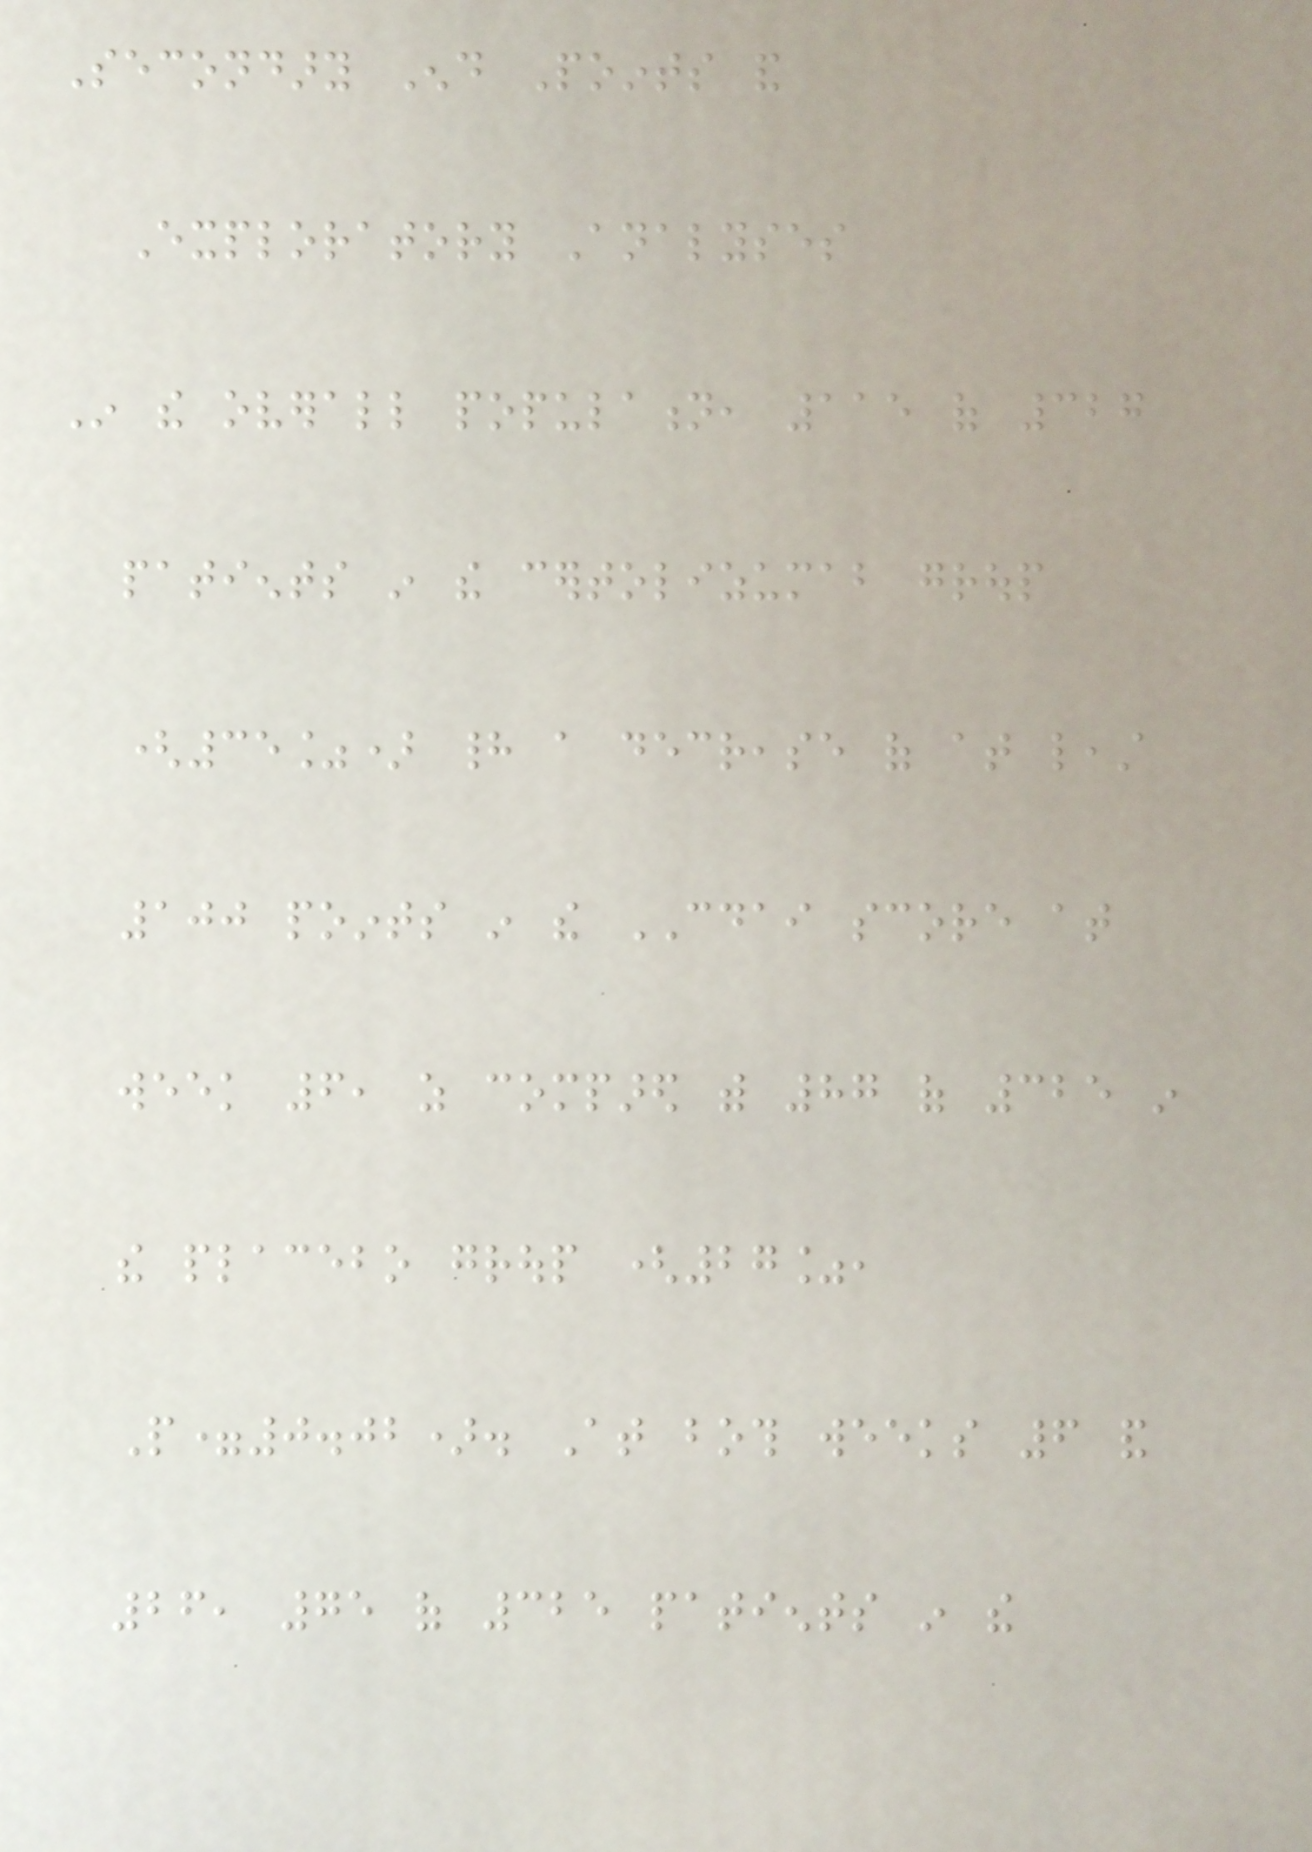Secondary End Points and
Exploratory Analyses
In the overall population, 115 of 327
patients in the certolizumab group
(35%) had a decrease of at least
100 points in the CDAI score at
week 6, as compared with 87 of 325 in
the placebo group (27%,
P=0.02). At both weeks 6 and
26, 75 of 325 patients in the
